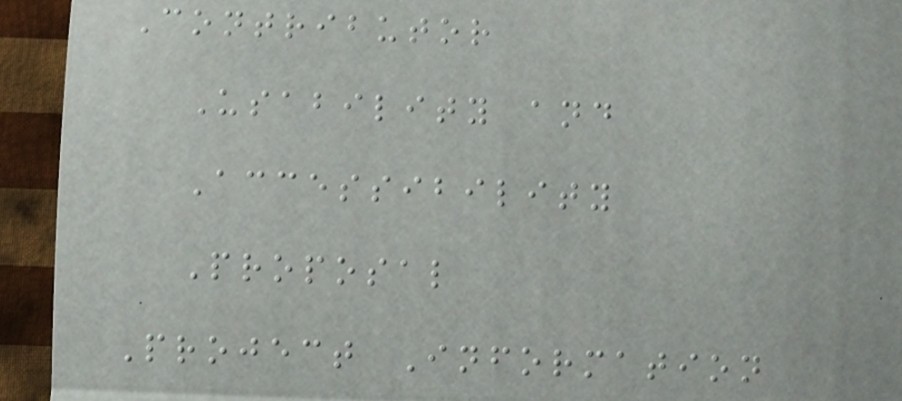Contributor
Usability and
Accessibility
Proposal
Project Information
